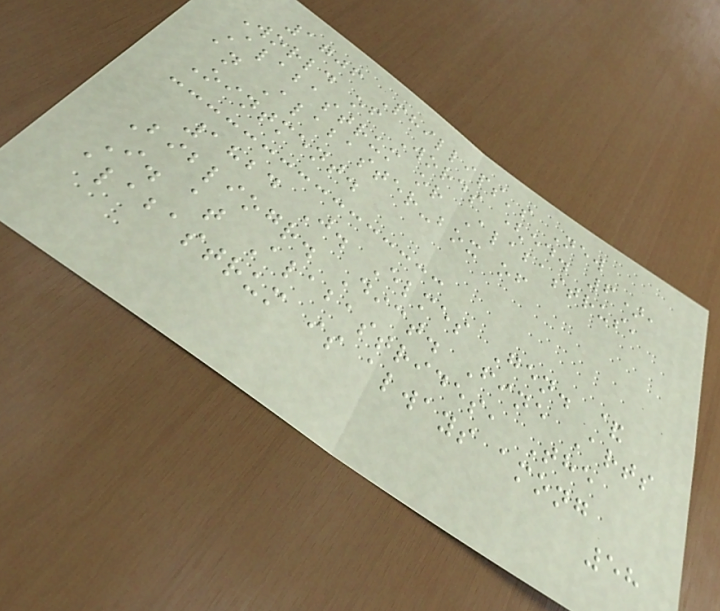1706 Phillips's New
World of Words (ed. 6),
Alabastrum or Alabastrus,
an Alabaster-box of
Ointment.
1824 J. Elmes Gen. &
Bibliogr. Dict. Fine Arts
I. at Alabastrides, The
alabastrum is always among
58
